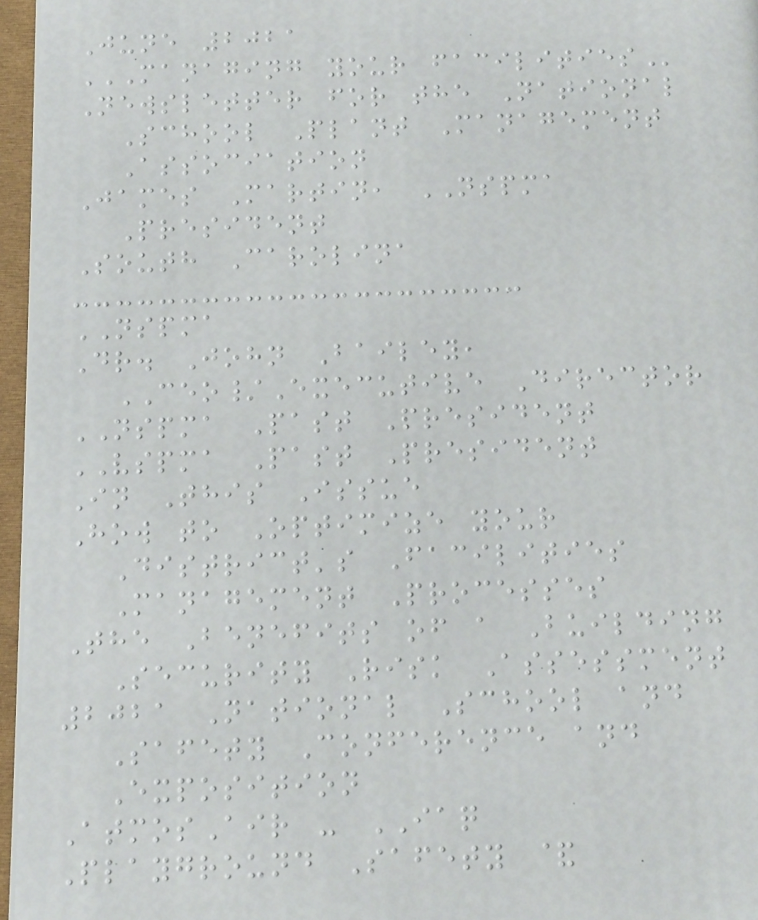June 2021
MANAGING YOUR FACILITIES
Newsletter for the National
School Plant Management
Association
James Martin, NSPMA
President
South Carolina
NSPMA
Dr. John Bailey,
CEO/Executive Director
NSPMA Past President
VSPMA Past President
In This Issue
How to Optimize your
District's Facilities
Management Processes
The Benefits of a Building
Security Risk Assessment
2021 National School and
Safety Conference and
Exposition
AtmosAir - IAQ
Playground Safety &
